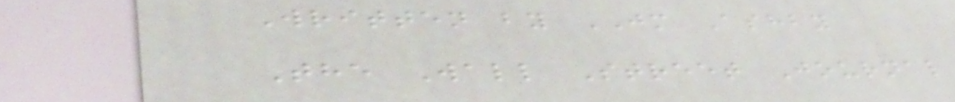Written by JM Ashby
The Wall Street Journal
